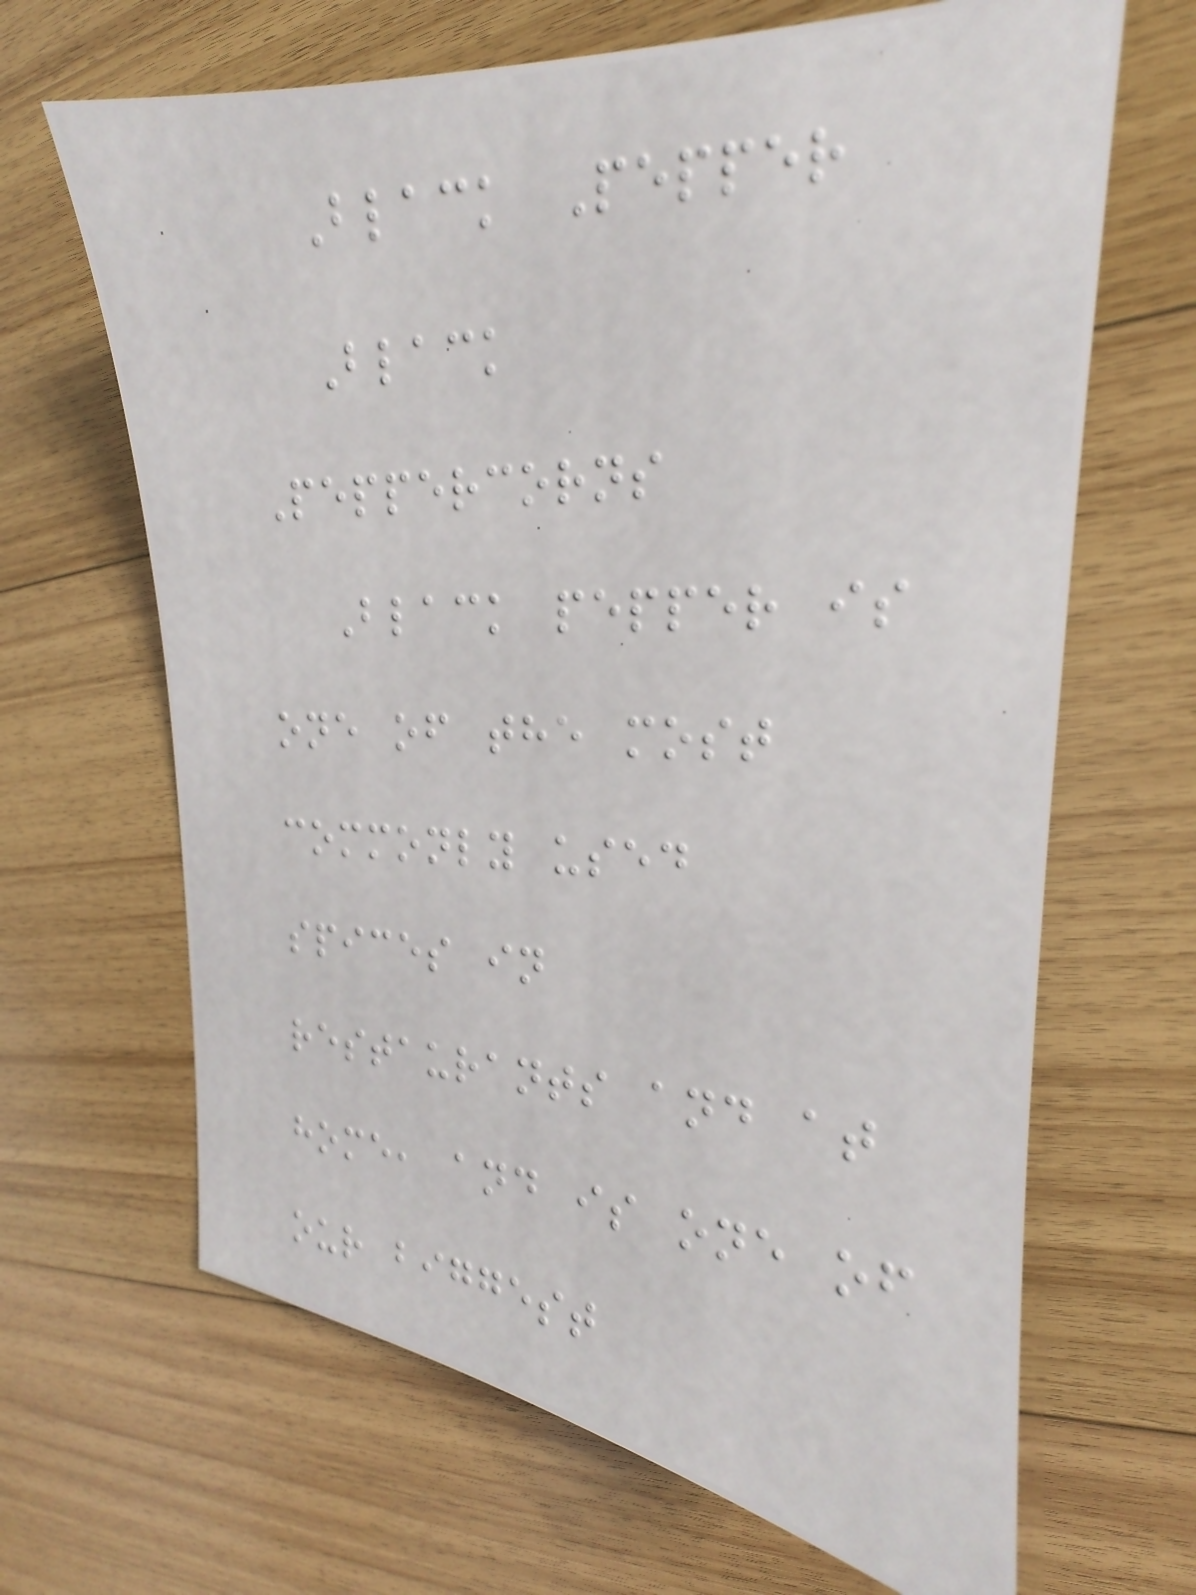Black Pepper
Black
Peppercorns
Black pepper is
one of the most
commonly used
spices in
restaurants and at
home, and is one of
our biggest
